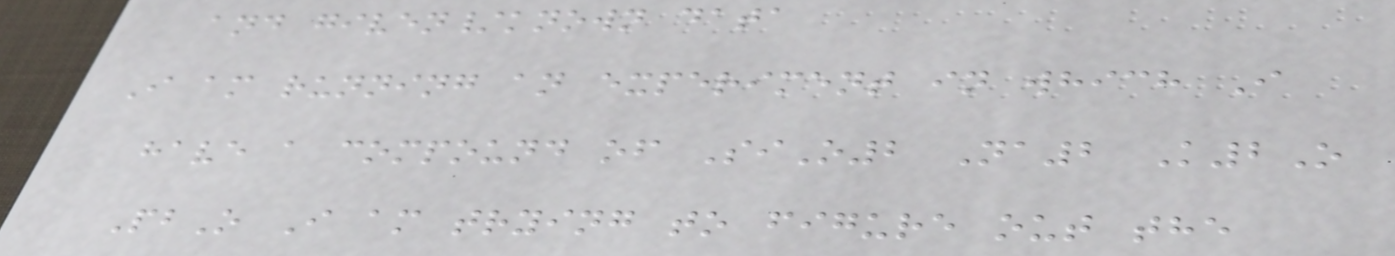and given/known data
I am running an experiment in which I
have a compound of SiO2 Na2 K2O
PbO I am trying to figure out the
